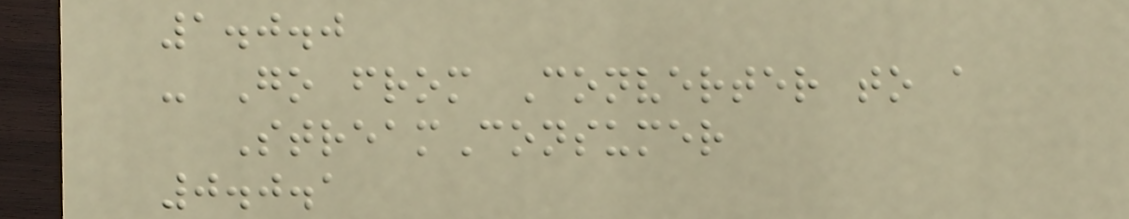1.0.0
- Go from Converter to a
StreamConsumer
0.0.1
